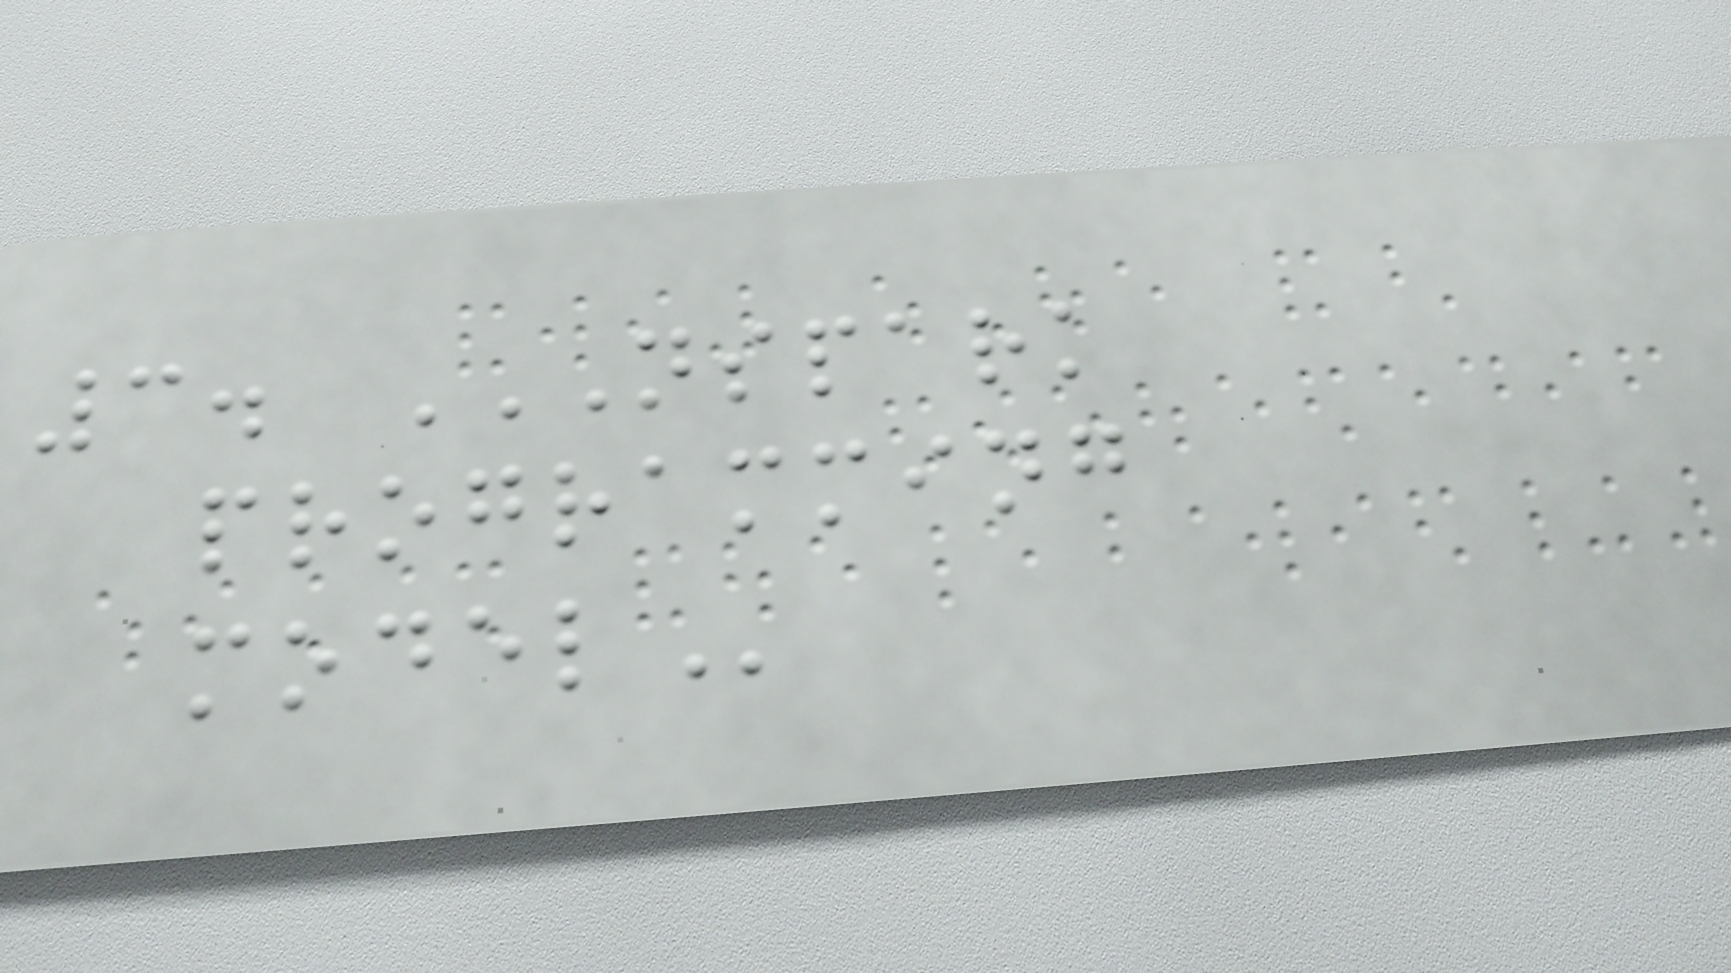3. NSPARK
PROGRAMMING
MODEL
